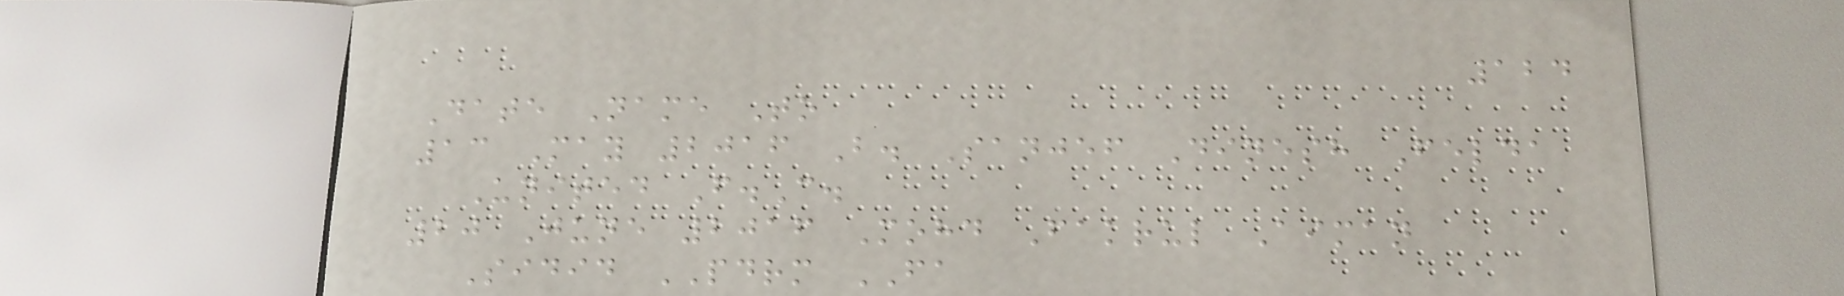124
Date Name To
13 May 2016 B. Sanjef Dinesh Felda
United F.C.
20 June 2016 Mohd Fakrul Aiman
Sidid PDRM FA
